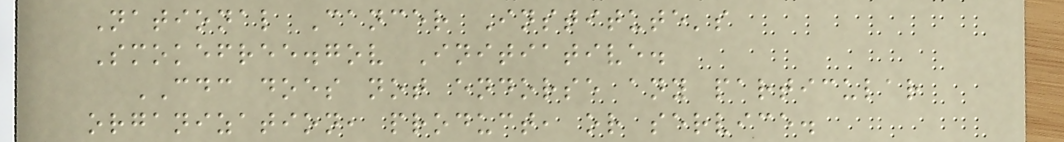National Cancer Institute's
Smokefree.gov Initiative.
CDC does not endorse any particular
organization, product, or service.
